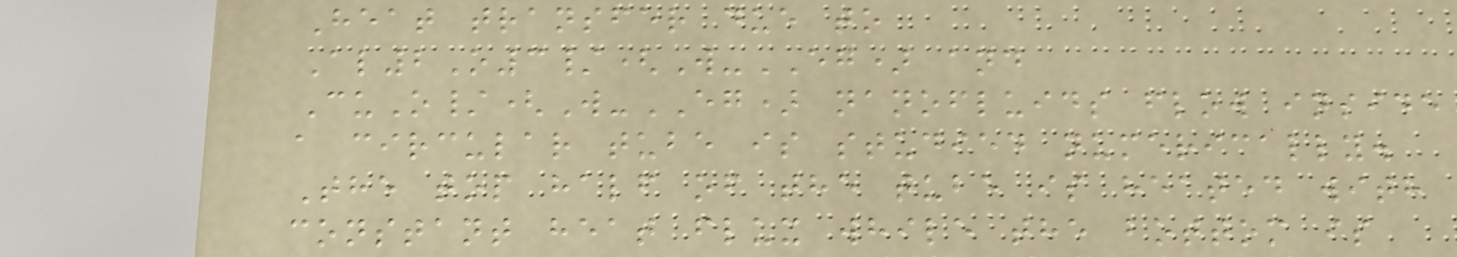Heat transfer due to
Al2O3/(W-EG) and
CuO/(W-EG) nanofluids flow inside
a circular tube is studied numerically.
The top half of the tube is heated with
constant heat flux while the bottom is
